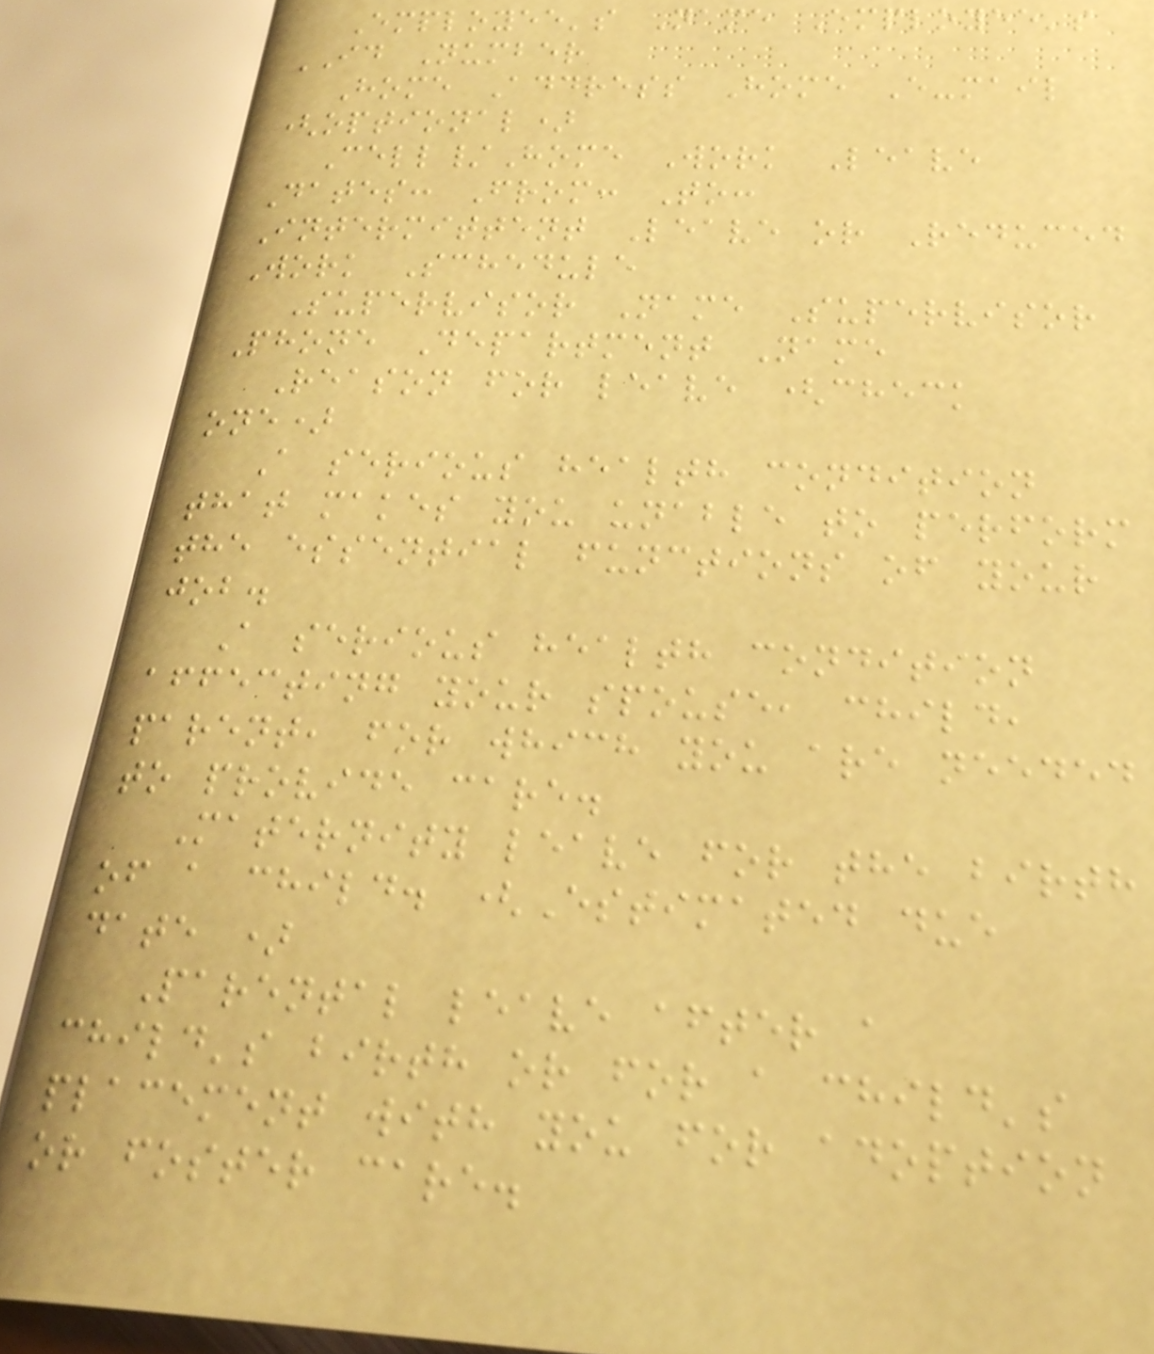Employee's Name Employee's
ID Number
Home Address Home E-mail
(optional)
Cell/Home Work Leave
Dates: From: To:
Intermittent Leave or Reduced
Work Schedule
Supervisor Name Supervisor
Phone Department Name
Reason for leave (check
one)
A serious health condition
that makes you unable to perform
the essential functions of your
job.
A serious health condition
affecting your spouse, child,
parent, for which you are needed
to provide care.
Maternity leave for the birth
of a child. (Estimated due
date )
Parental leave after a
child's birth or for a child's
placement with you for adoption
or foster care.
